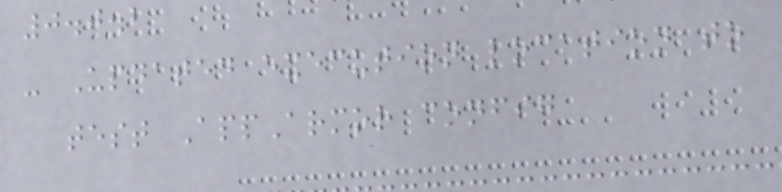0.0.2
- Updated execution location to
test AppArmor config
